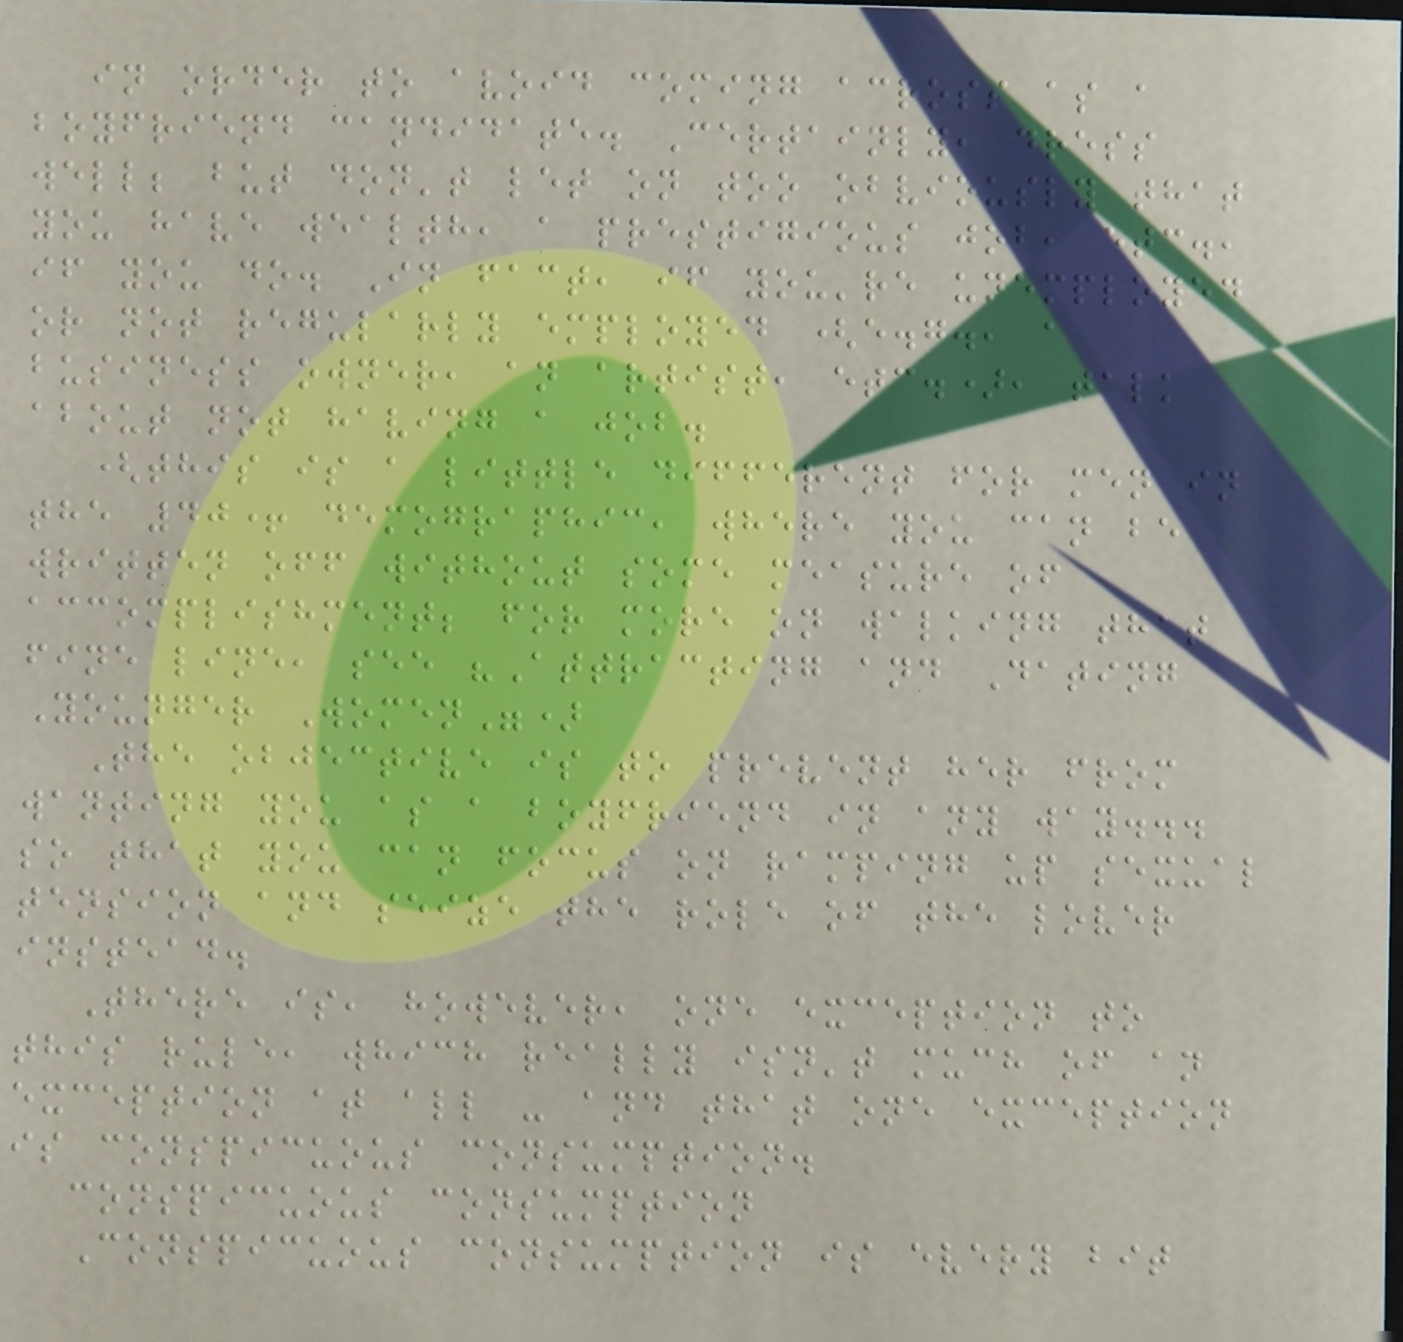in order to avoid coming across as a
boyfriend candidate. Certainly, dress
well; but don't let on too obviously that
you have wealth, a prestigious job, etc.,
if you do. In fact, if you're unemployed
or not regularly employed (e.g., a
business owner, an artist, etc.), talk
about not having a job.
(this is a little different for men in
the 40+ demographic, where you can be
written off without some measure of
accomplishment; for more on walking that
fine line, see "Attracting and Dating
Younger Women")
The objective is to prevent her from
wanting you as a boyfriend in any way...
so that you can focus on ramping up sexual
tension and seize the role of the lover
instead.
There is, however, one exception to
this rule, which really isn't much of an
exception at all - and that one exception
is conspicuous consumption.
conspicuous consumption
Conspicuous consumption is every bit
